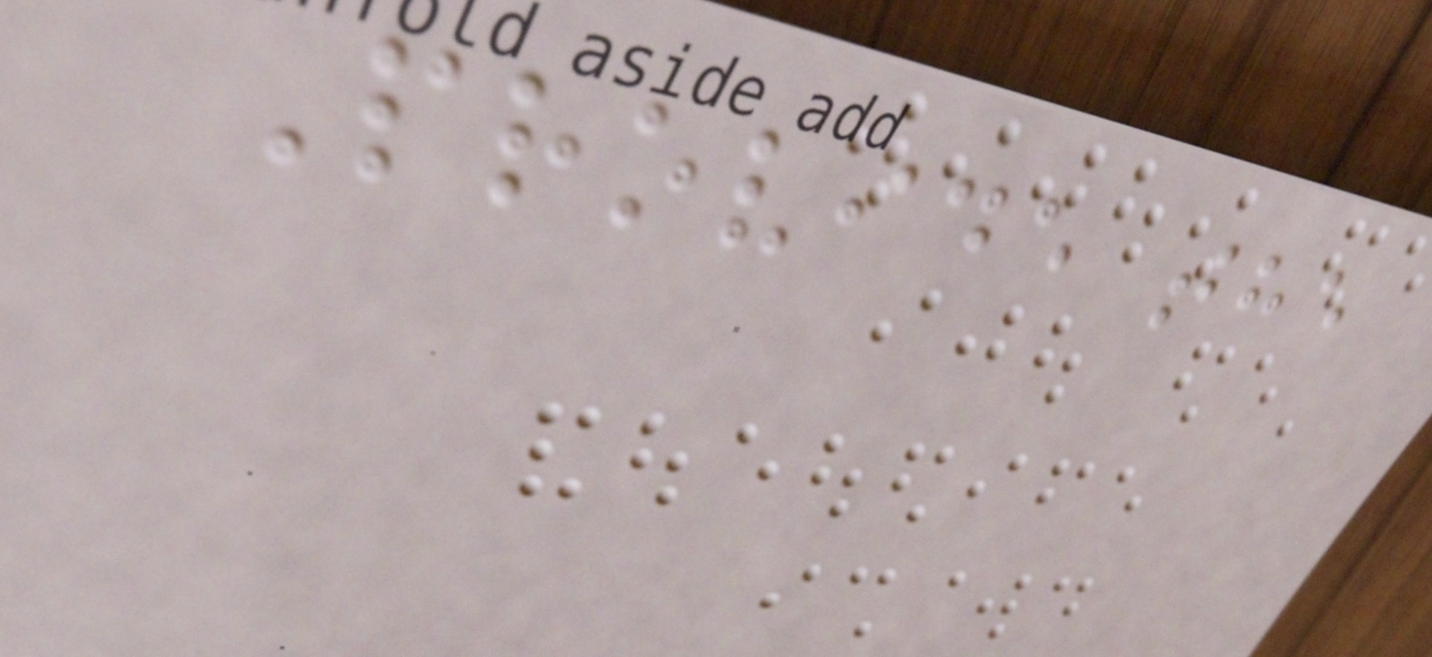Provide the
